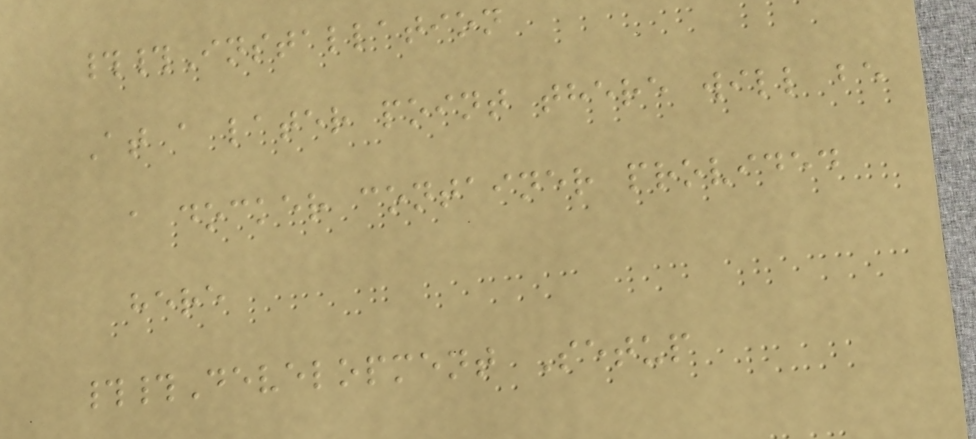##Installation
At a later point there will be
a docker container provided
here
##Development Setup
